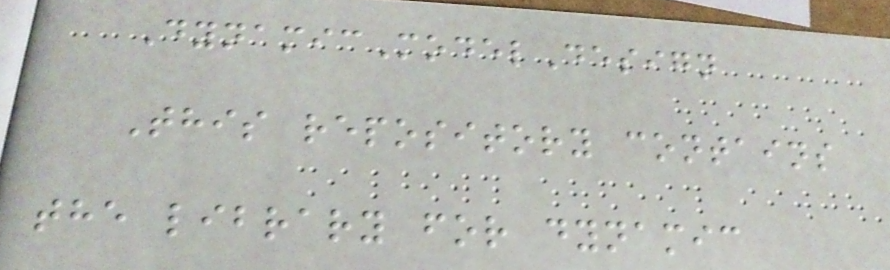DynamicModelDesign
This repository contains
the library for dynamic
